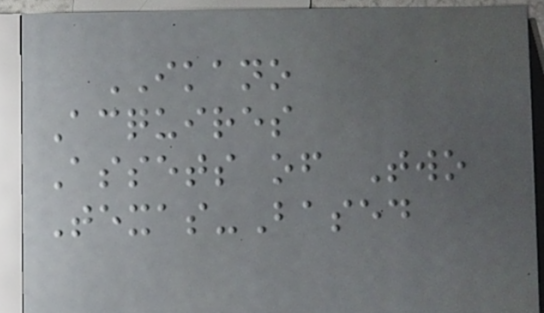IKANO
Acquires
Assets of Two
Texas-Based
